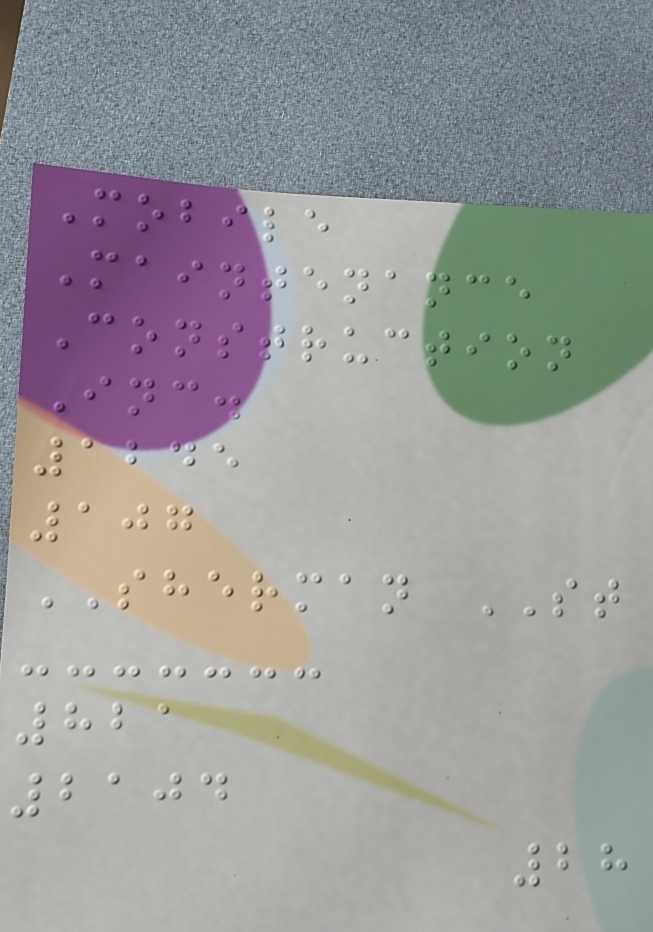Mobile
Maintenance
Construction
Inc.
1245
107
SHERMAN ST
821
2104
28
